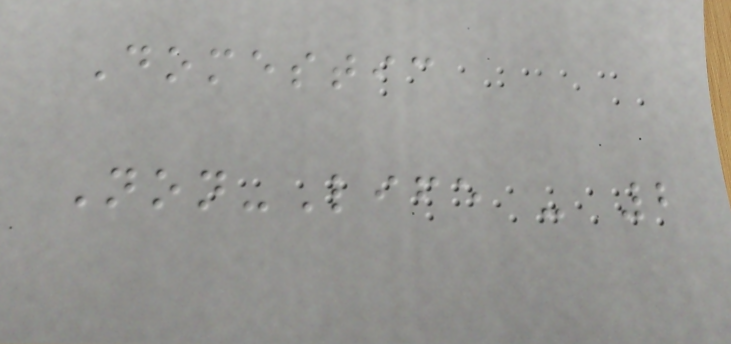Domestic
Non-Life - 2
